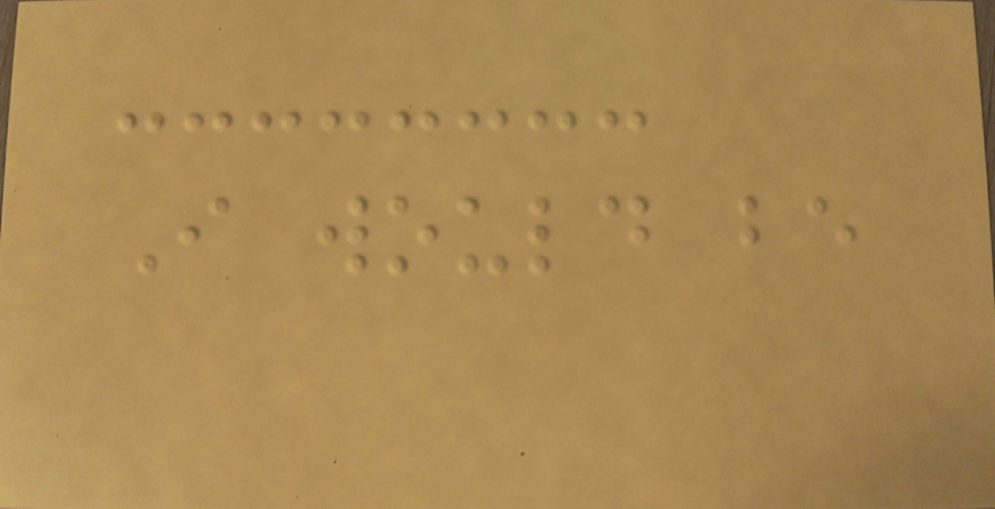I would be
